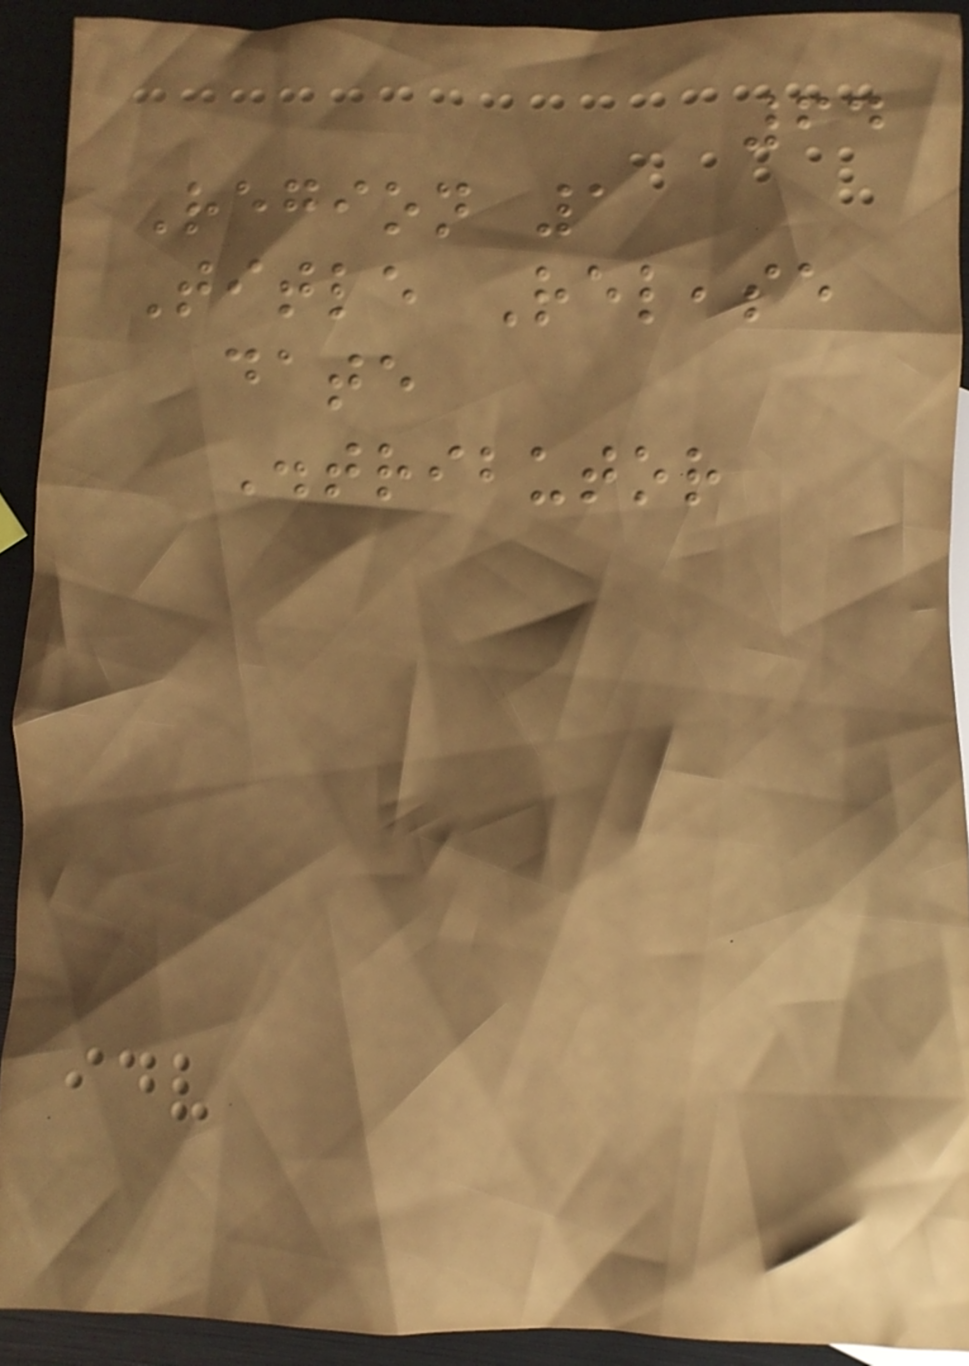64
Region 1
Title Release
date
Distributor
